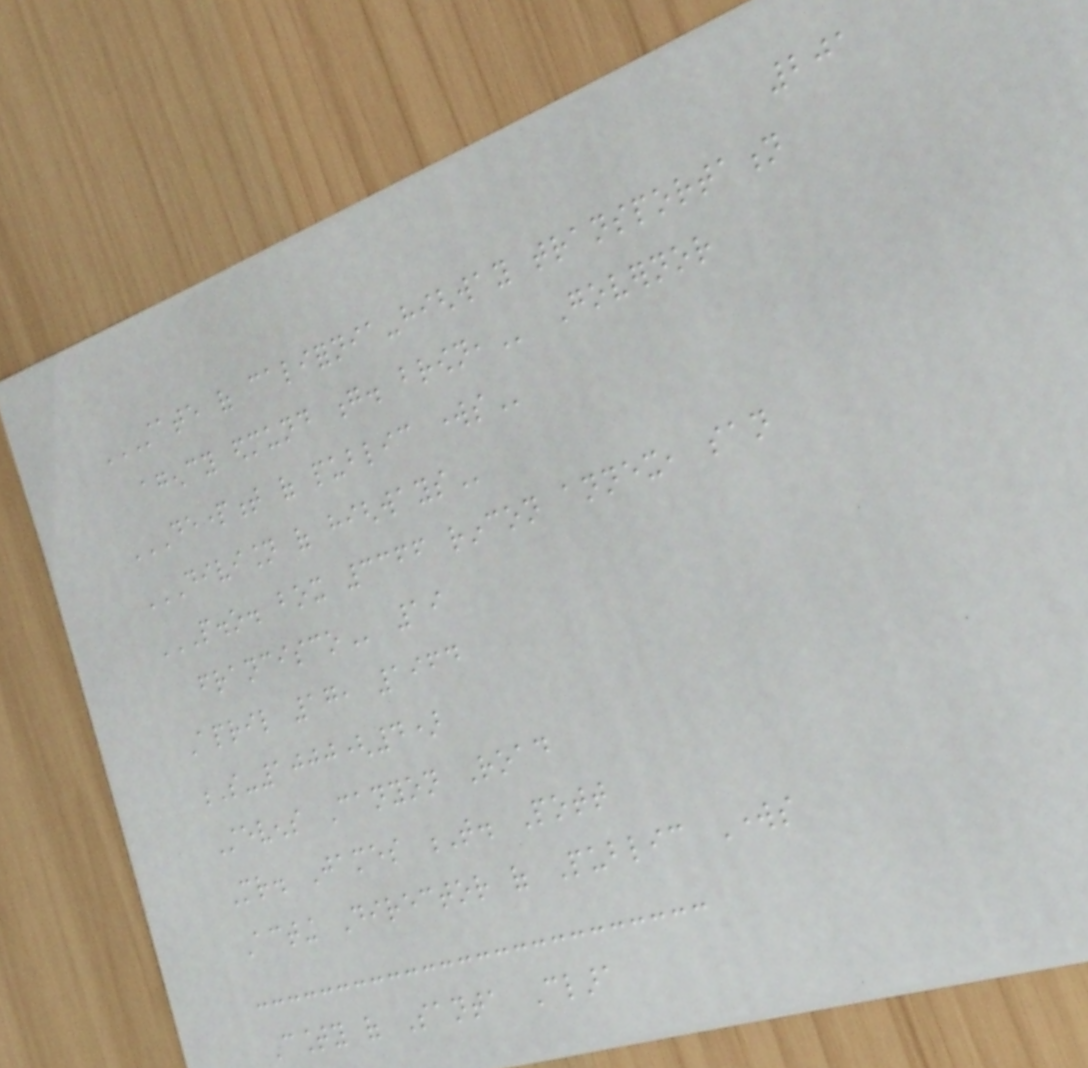201
STATE OF CALIFORNIA-HIGHWAY TRANSPORTATION
AGENCY EDMUND G. BROWN, Governor
DEPARTMENT OF PUBLIC WORKS
DIVISION OF HIGHWAYS
P.O. BOX 3366 RINCON ANNEX, SAN
FRANCISCO 19
April 17, 1964
S-1000(4)
Stevens Canyon Road
Mr. James T. Pott
Acting Director of Public Works
County of Santa Clara
